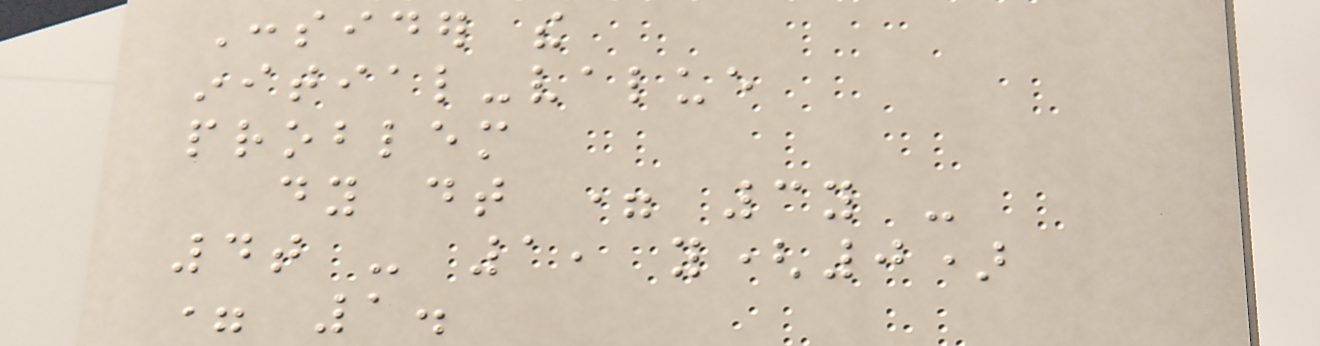Consider the
initial-value
problem
dy dt = 3y -
4t - 1, y(0)
= 1.
